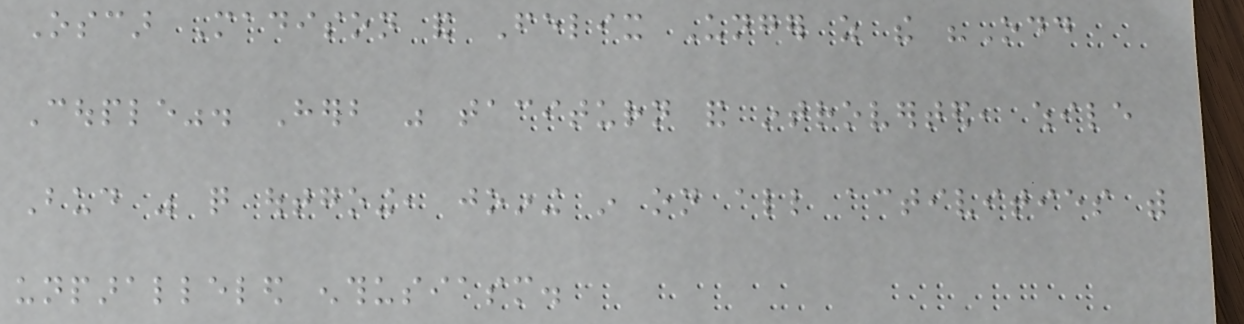Oscar Madison and Felix Unger as the "Odd
Couple". Herb was taciturn and introverted, while
Bud was quite outgoing, joining in on all activities with
unparalleled enthusiasm.
